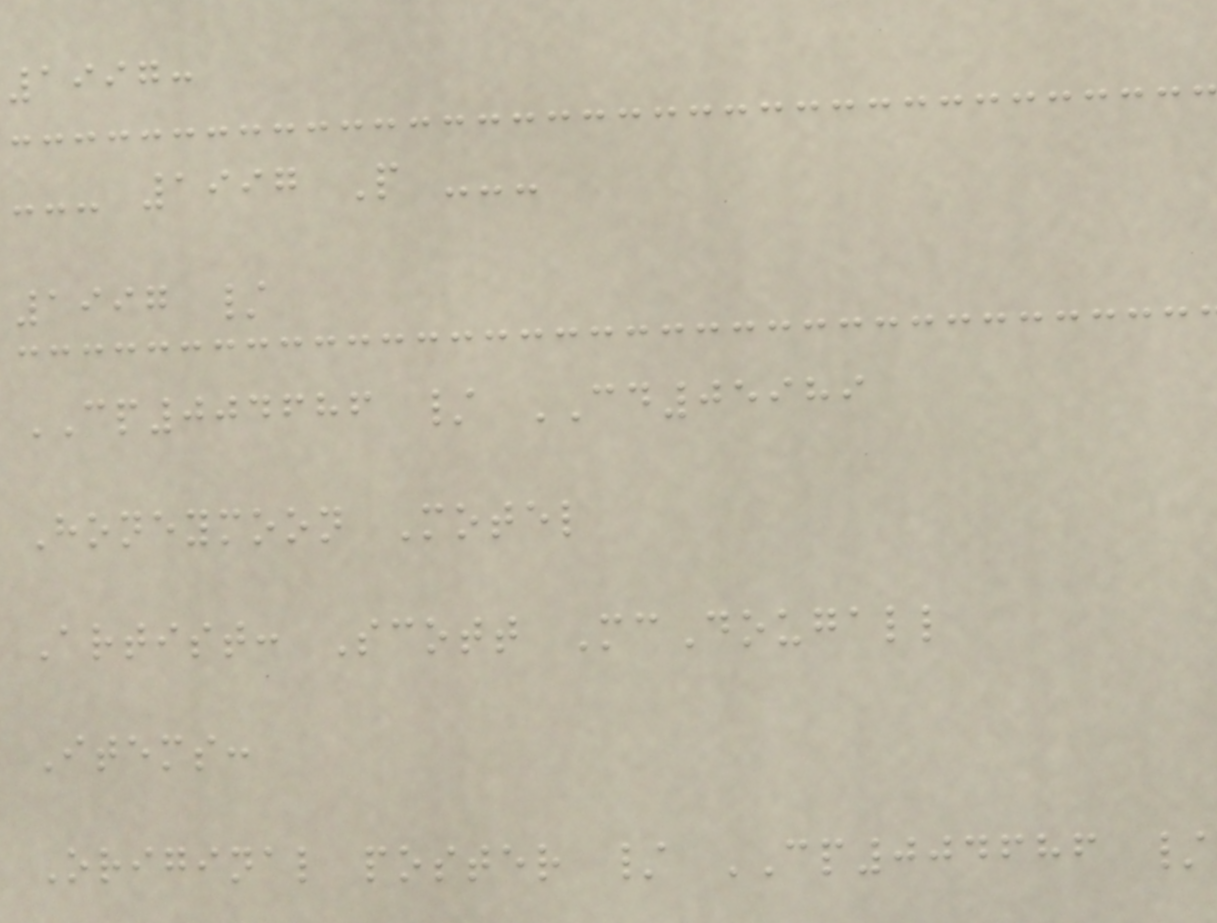1997:
--- 1997 P ---
1997 /
CP004686 / CD05989
Honeymoon Motel
Artist: Scott McDougall
Items:
Original poster / CP004686 /
